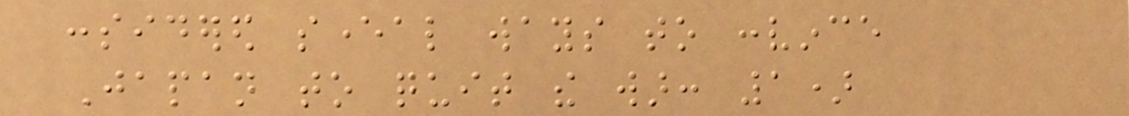considered several ways to convince
Japan to quit the war: 1)
